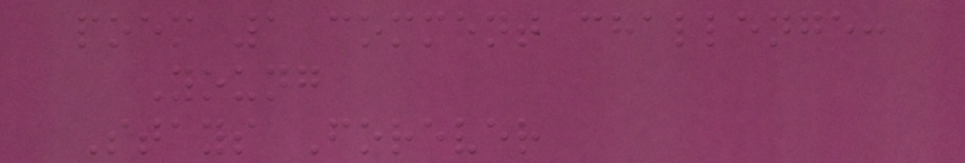poem 1 comment challenge:
Young
Stays Forever
